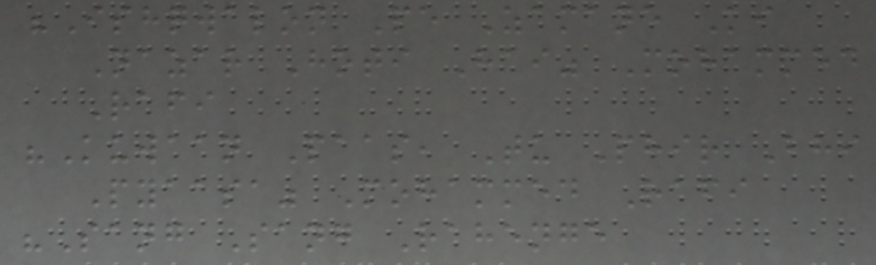"Ishqwalon Pe Zamane Ki
Nazar Hoti Hai" Mohammed
Rafi
"Kuwaan Paas, Tu Phir Bhi
Pyaasa" Mohammed Rafi
"Sang Sang Rahenge
